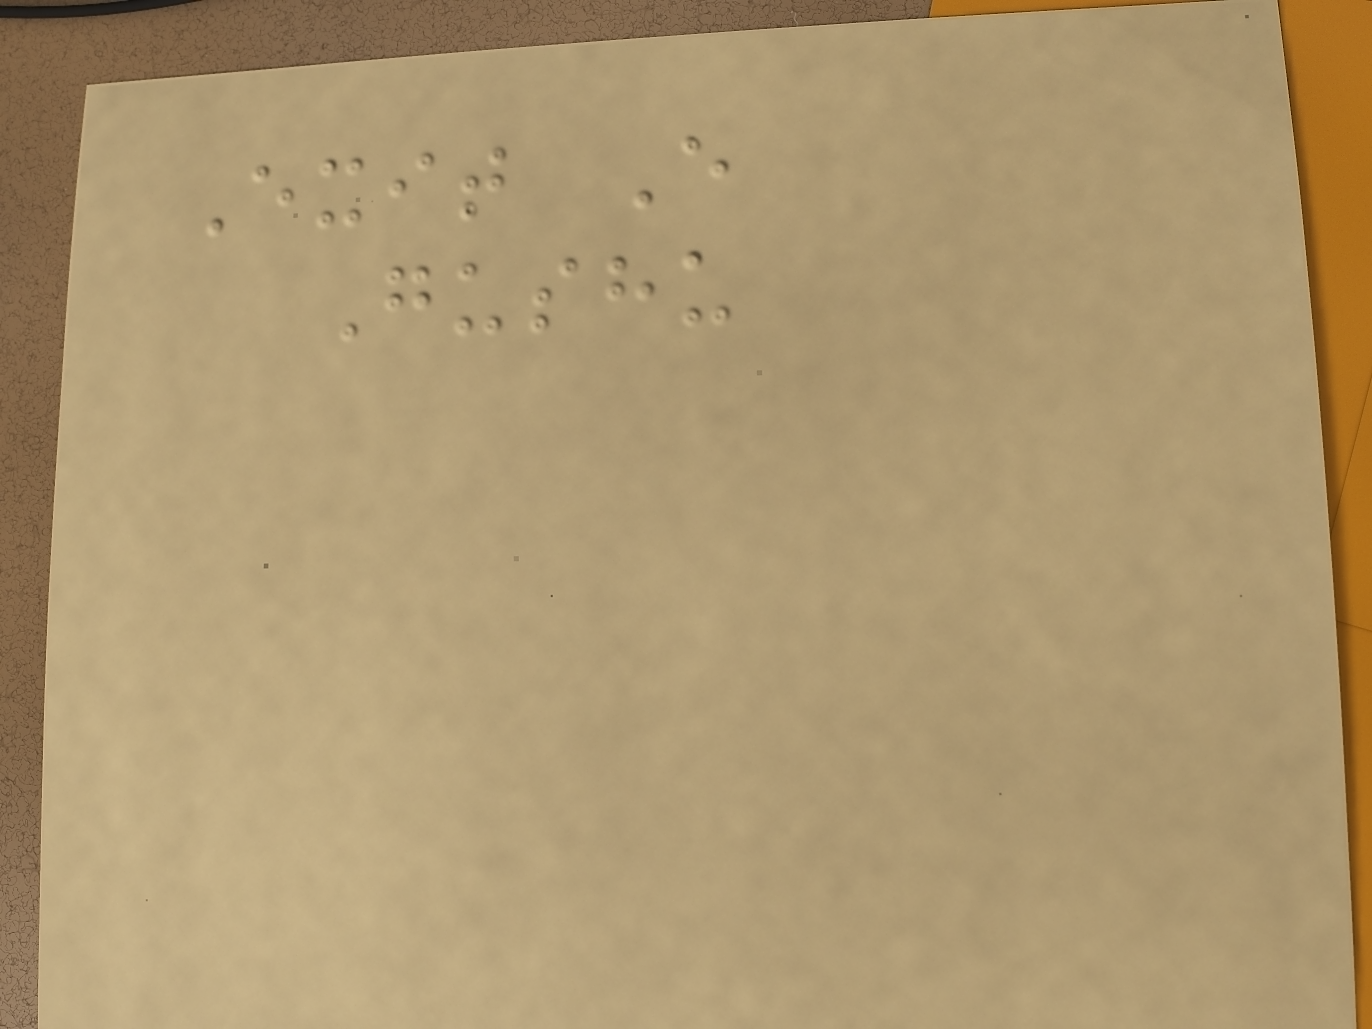Exit E
Gushu
